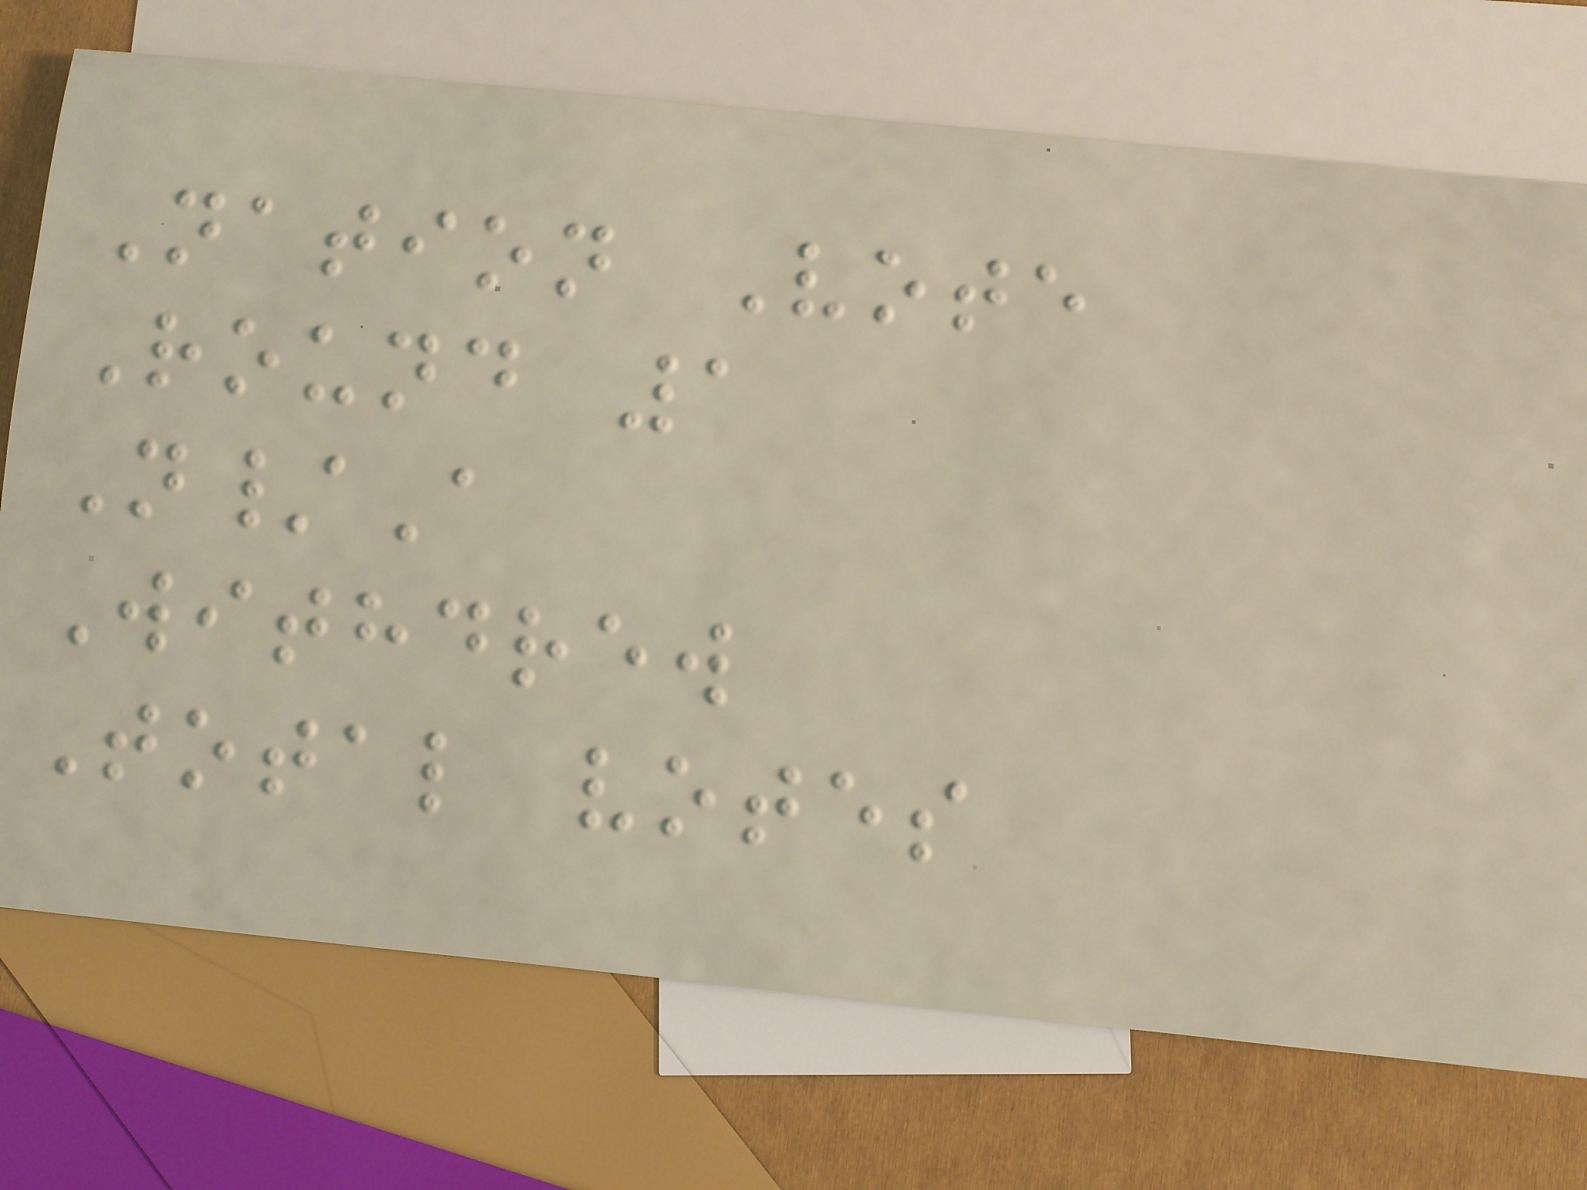Nation Vote
Round 1
N/A
Withdrew
Total votes
